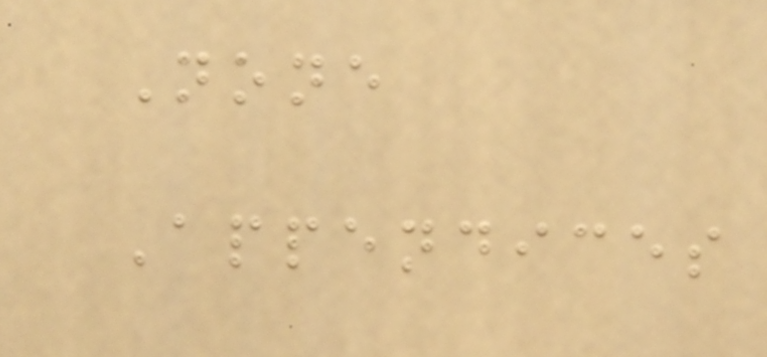None
Appendices
